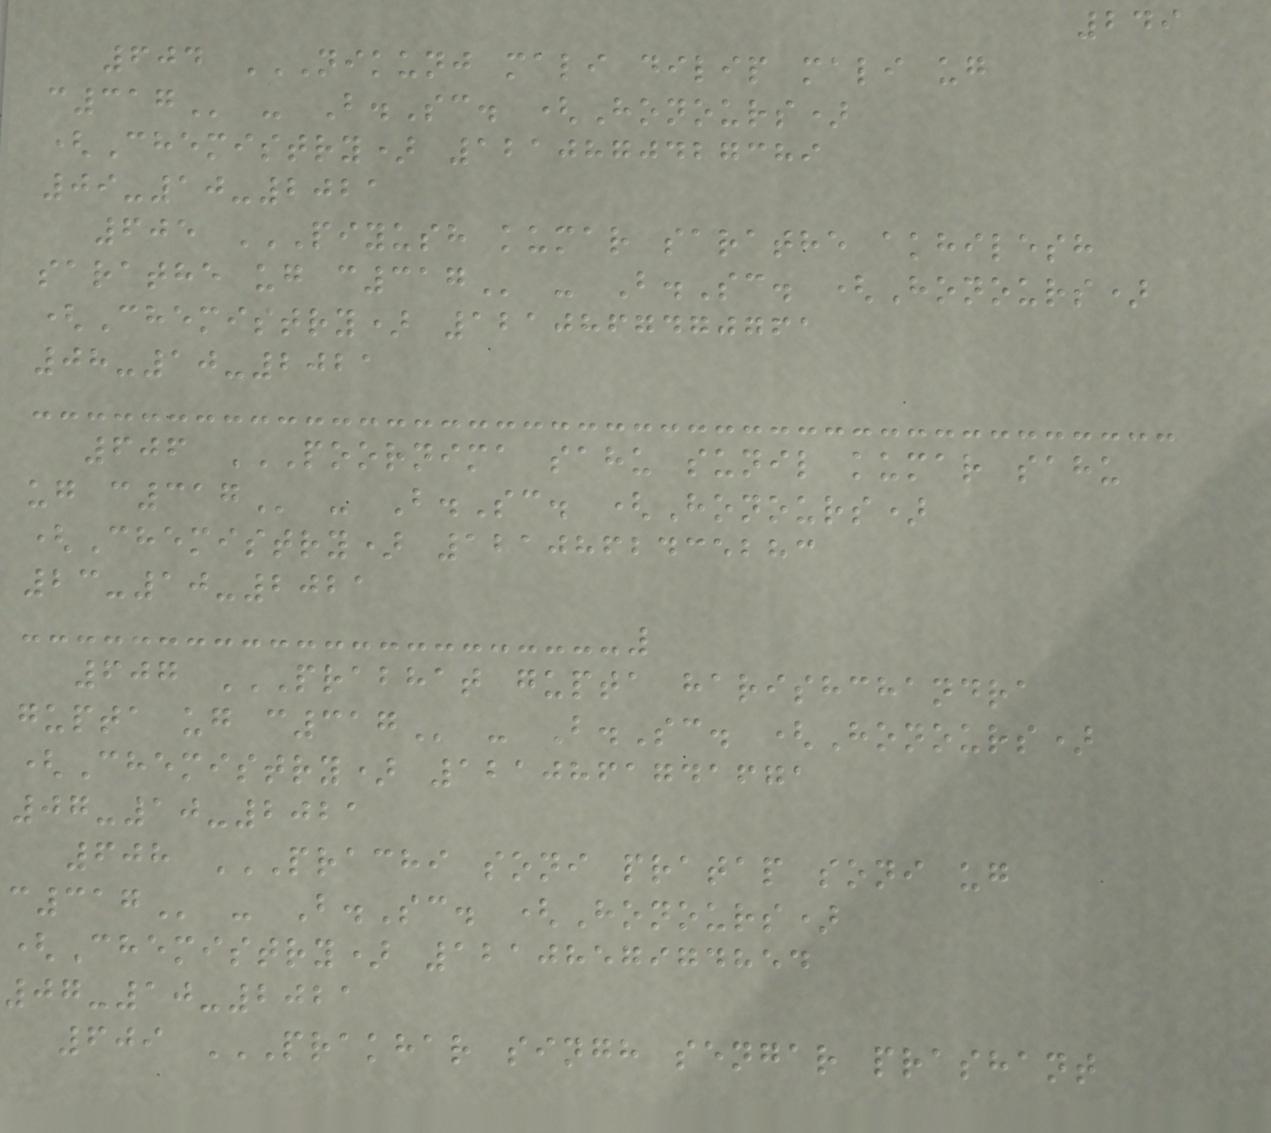249
604 NIKUNJ MALI DILIP MALI UG
C317 - B.Sc. (Honours)
(Chemistry) 1210870427389
09-10-2021
605 PIYUSH KUMAR SARATHE AKHILESH
SARATHE UG C317 - B.Sc. (Honours)
(Chemistry) 1210867470761
08-10-2021
606 POORNIMA SAHU SUNIL KUMAR SAHU
UG C317 - B.Sc. (Honours)
(Chemistry) 1210862435283
23-10-2021
607 PRABHAT GUPTA HARISHCHANDRA
GUPTA UG C317 - B.Sc. (Honours)
(Chemistry) 1210861741671
07-10-2021
608 PRACHI SONI PRATAP SONI UG
C317 - B.Sc. (Honours)
(Chemistry) 1210857974854
07-10-2021
609 PRAKHAR SINGH SENGAR PRASHANT
